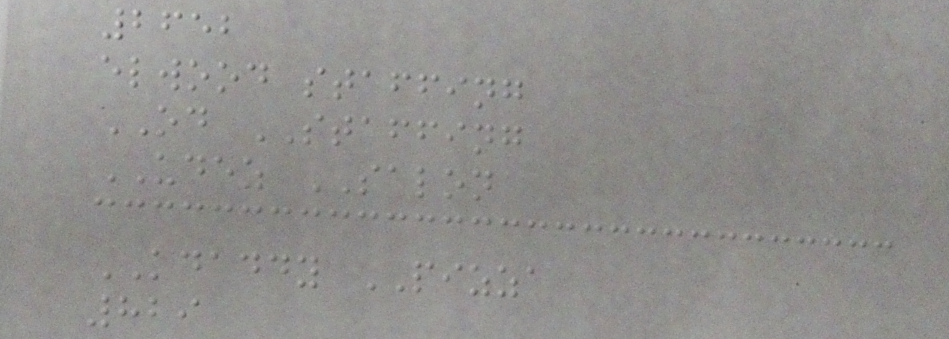2652
elwood staffing
OD STAFFING
UDEZ SALON
KDADDY PIZZA
829
